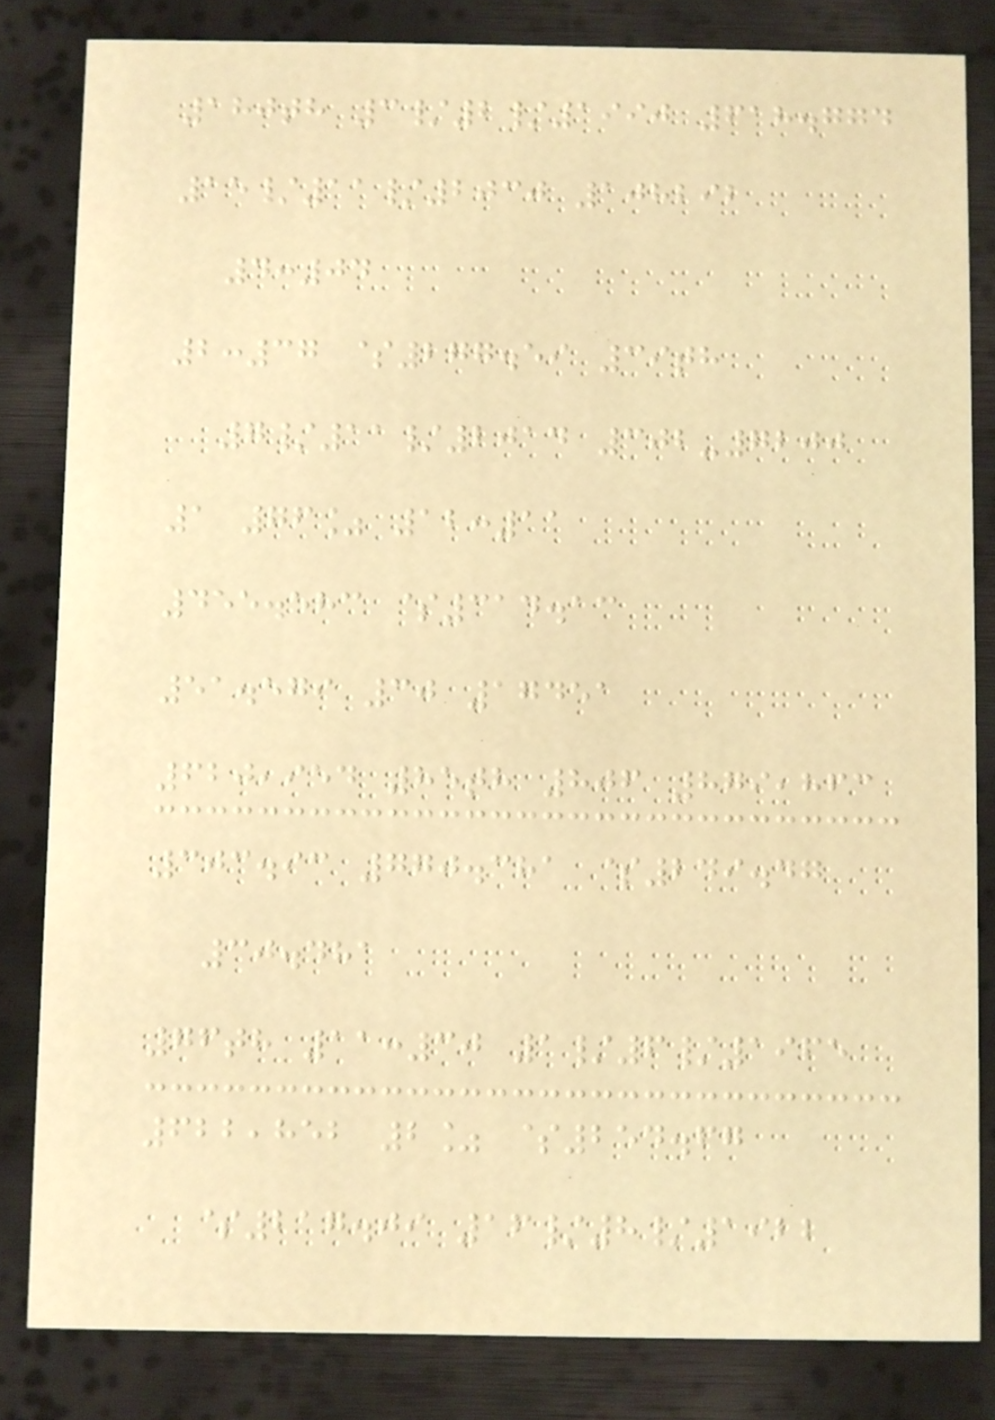180th 3/2/1990 618.774
15/11/2030 108292
4:04
2:37 $277.59 39th
7/11/2014 302-7200
1 76% 12:11
455.583 $314.13
51.579 30 17451
620,954 85th 806 879,863
303.93 770.381 $249.47
30.481
76th 11:30 1/6/1965
622,852 2% $254.67
$217.09 16/8/1922
